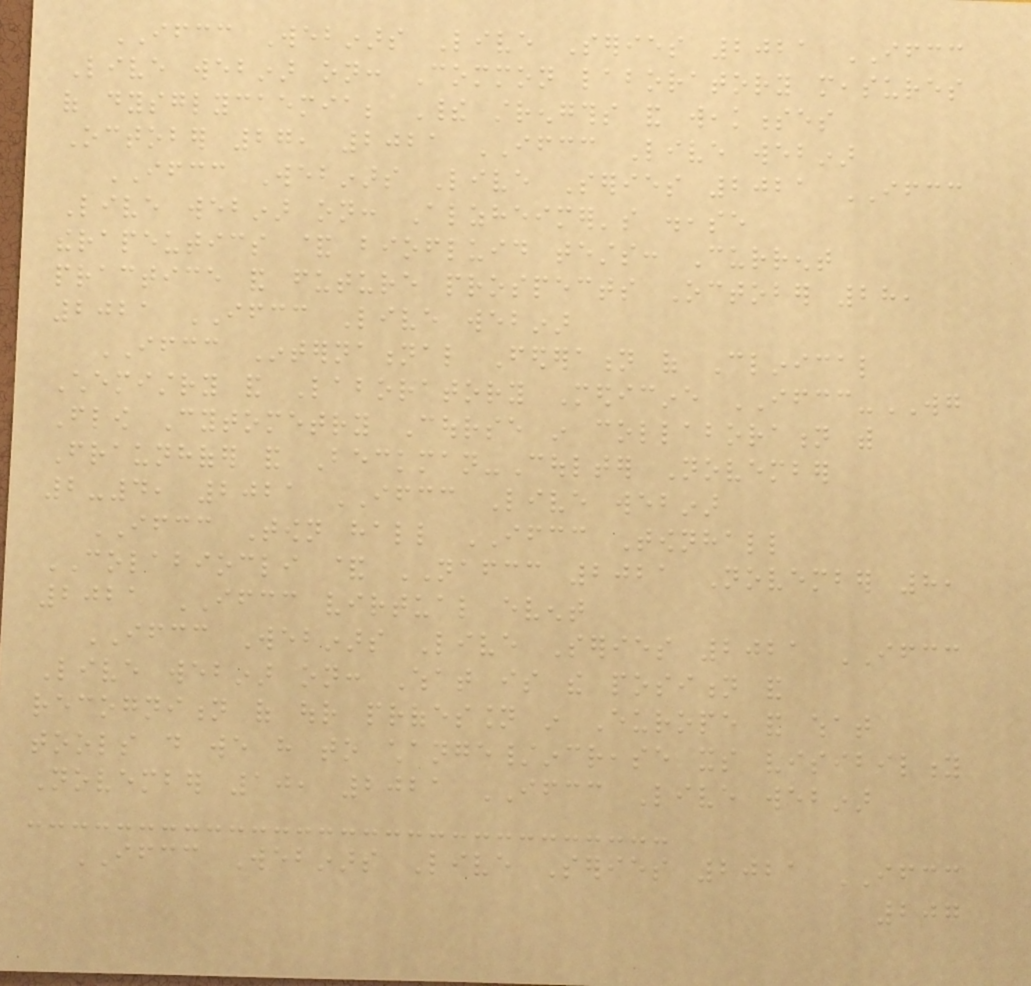IFCC Webinars Live Series 2021 IFCC
Live webinar on: Common laboratory measures
of dysglycaemia; Their strengths and weaknesses
October 27, 2021 IFCC Live webinar
IFCC Webinars Live Series 2021 IFCC
Live webinar on: Alzheimer's disease
therapeutics & biofluid tests: Current
practice and future prospects October 28,
2021 IFCC Live webinar
IFCC International Federation of Clinical
Chemistry and Laboratory Medicine IFCC-WG
Flow Cytometry Course in collaboration with
Fraunhofer and Beckman-Coulter November
2-4, 2021 IFCC Live webinar
IFCC Town hall IFCC Townhall
COLABIOCLI & NAFCC 2021 November 8,
2021 IFCC virtual event
IFCC Webinars Live Series 2021 IFCC
Live webinar on: What is the position and
recognition of our profession in Europe and what
tools do we have to change/increase its visibility
November 10, 2021 IFCC Live webinar
IFCC Webinars Live Series 2021 IFCC
207
